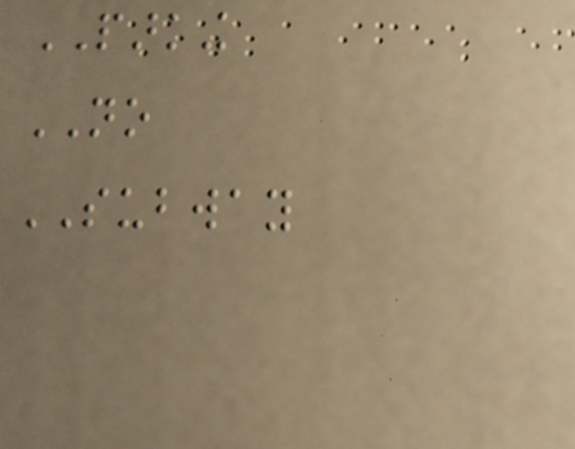PARKING
NO
SUBWAY
